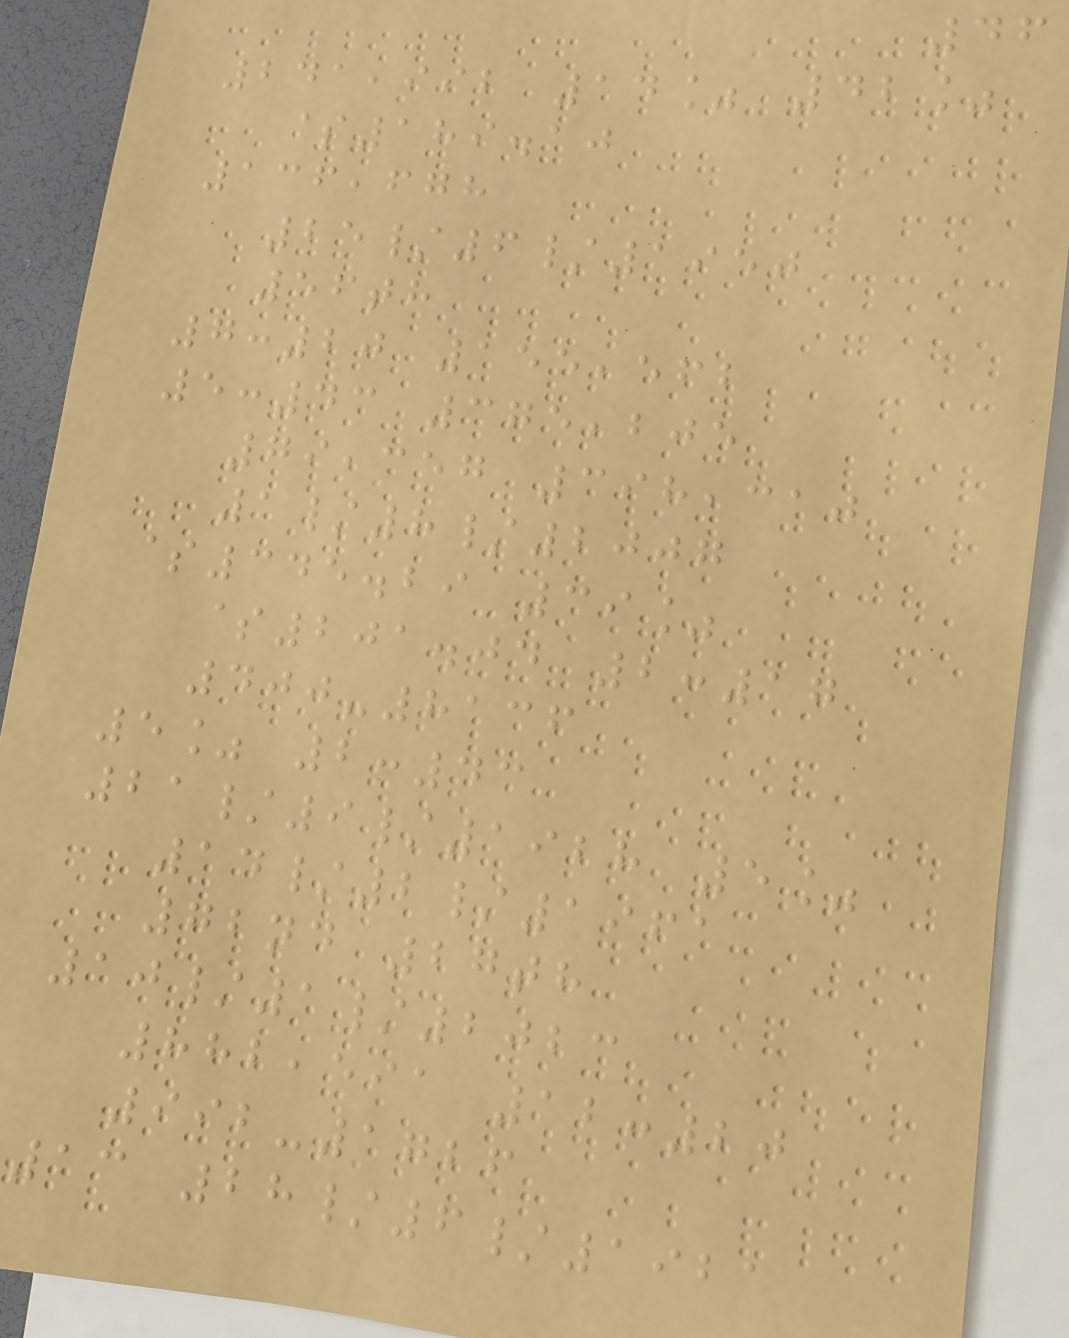46
241,992 14% 42%
$189.10
136,678
25/6/1950
56th
7:20 155,562
5:43 375,205
79,357 398,310
1/8/2007
$345.29 39%
$201.04 2:17
400-8136
5% 2:43
21/9/1928 5%
14/2/1961
72nd 27th
10/1/2023
882,591 12:20
992-1726
13 28/6/1921
